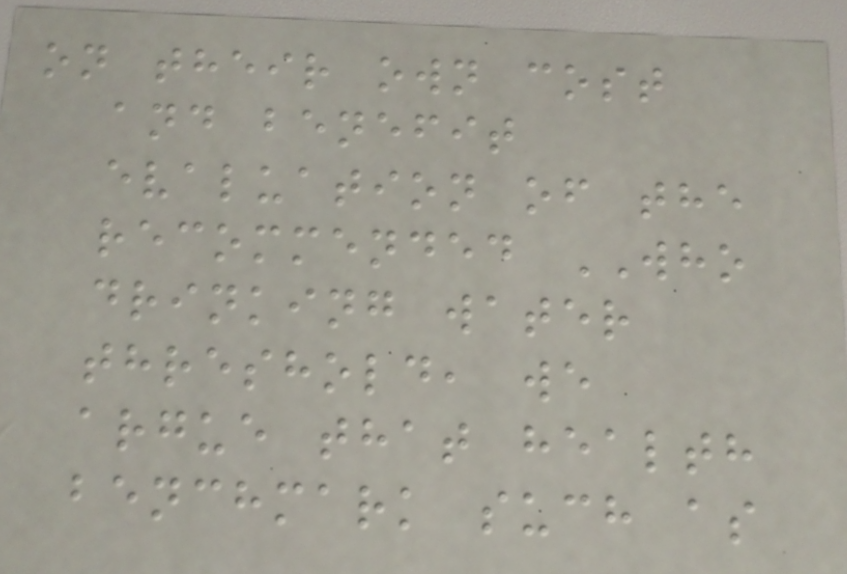on their own cost
and benefit
evaluation of the
recommended WHO
drinking water
threshold, we
argue that health
benchmark such as
